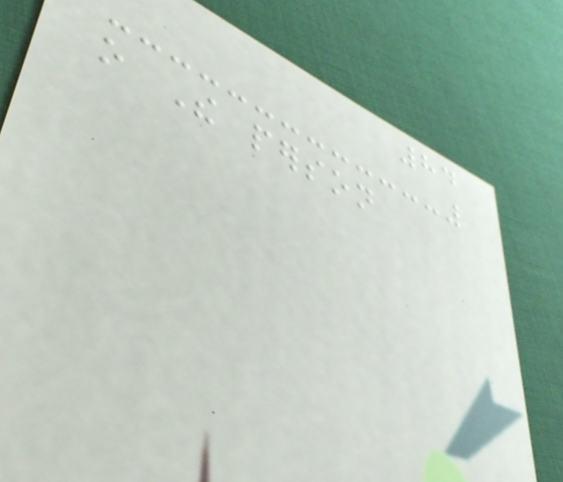84
o The person
